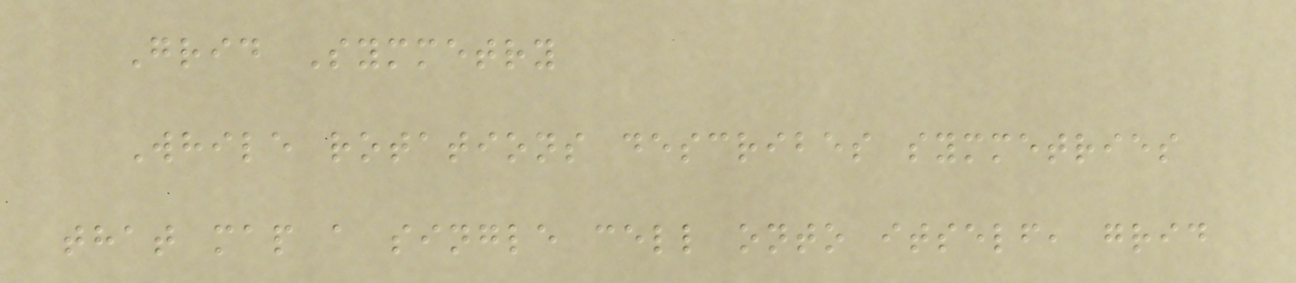Grid Symmetry
While rotations describes symmetries
that map a single cell onto itself, grid
